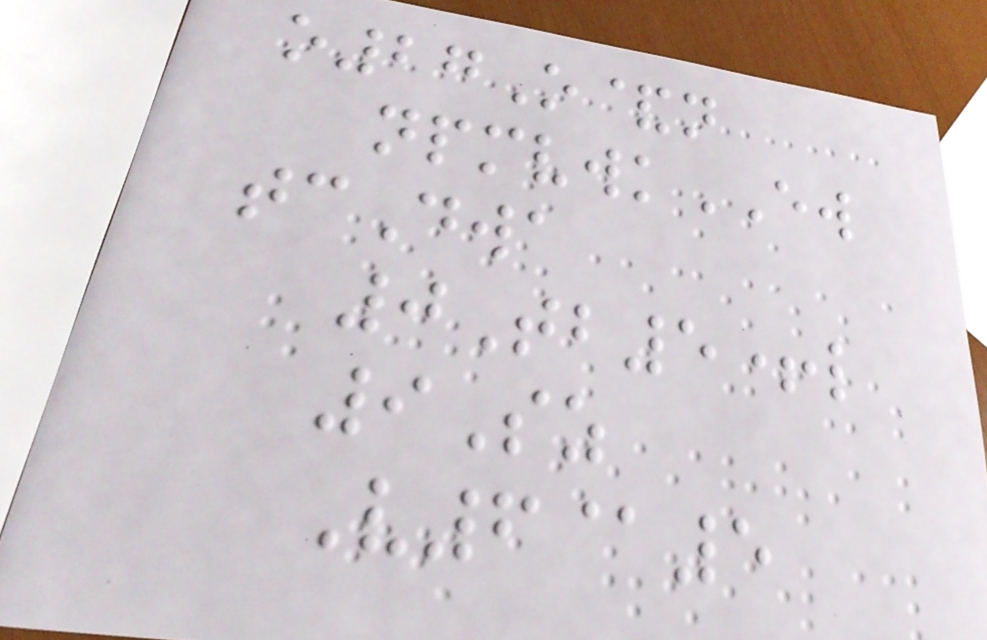o27O&n
npmvwkEW
tcDwa
0Tb5+l
9Sz
V6@5
